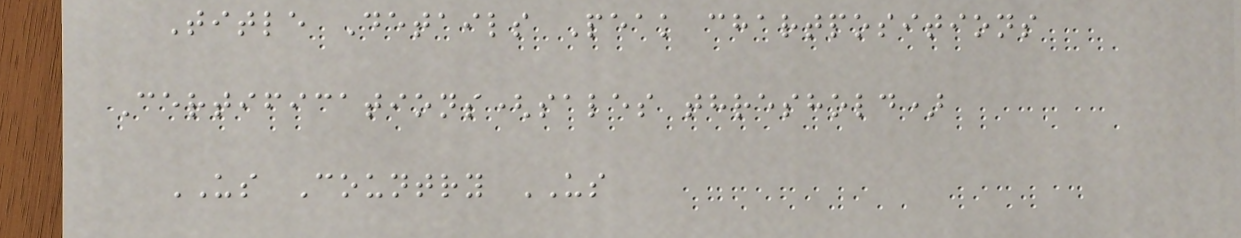Title Details Peak chartpositions
Certifications(sales threshold)
US Country US
